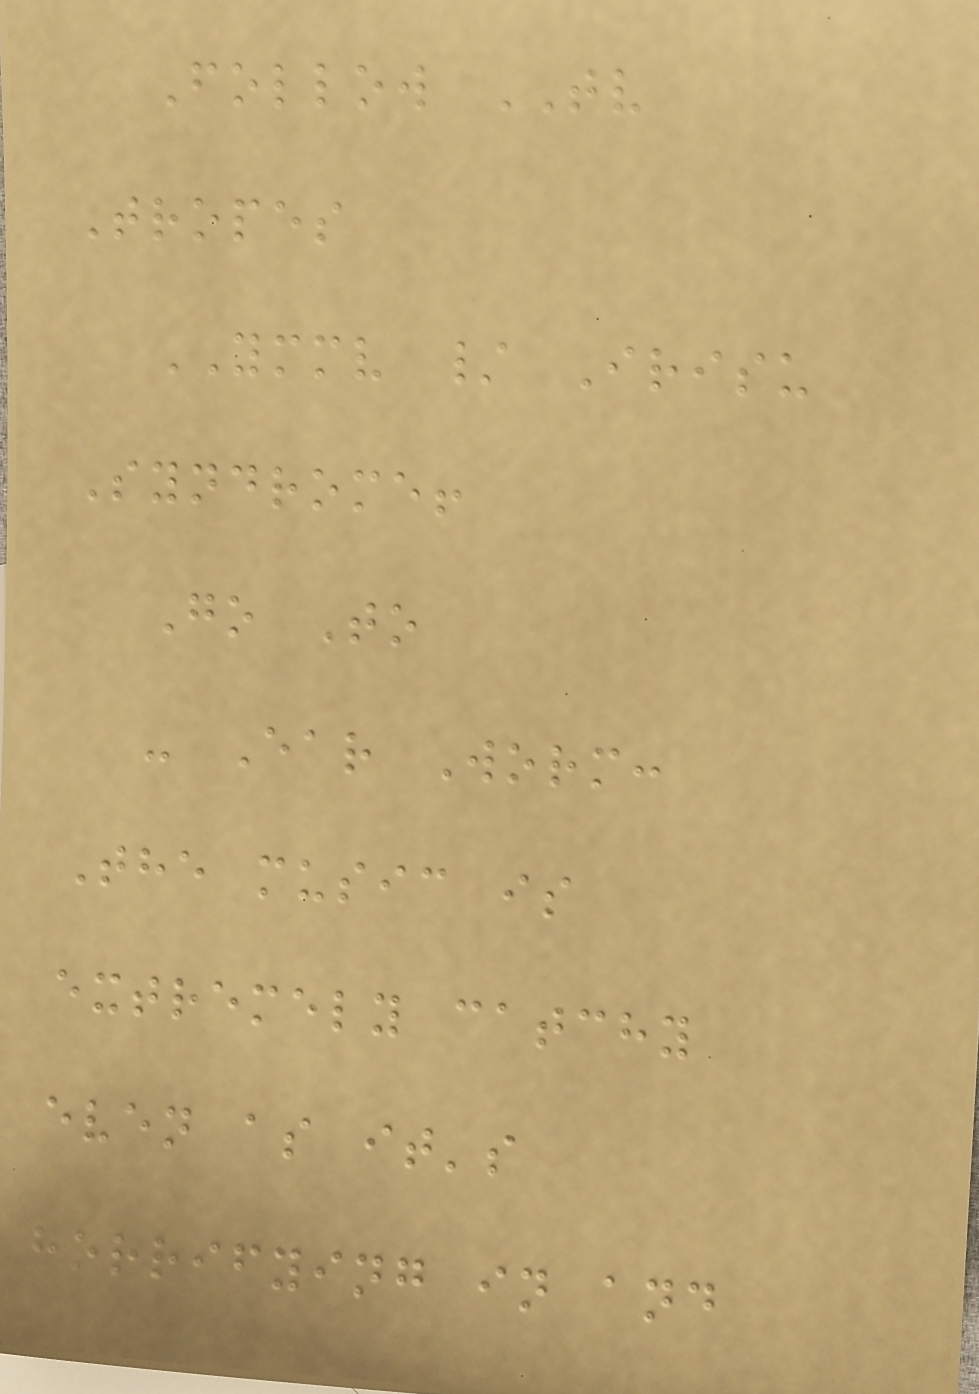Follow TV
Tropes
YMMV / Irisu
Syndrome!
Go To
- Ear Worm:
The music is
extremely catchy
even as it's
horrifying in and
